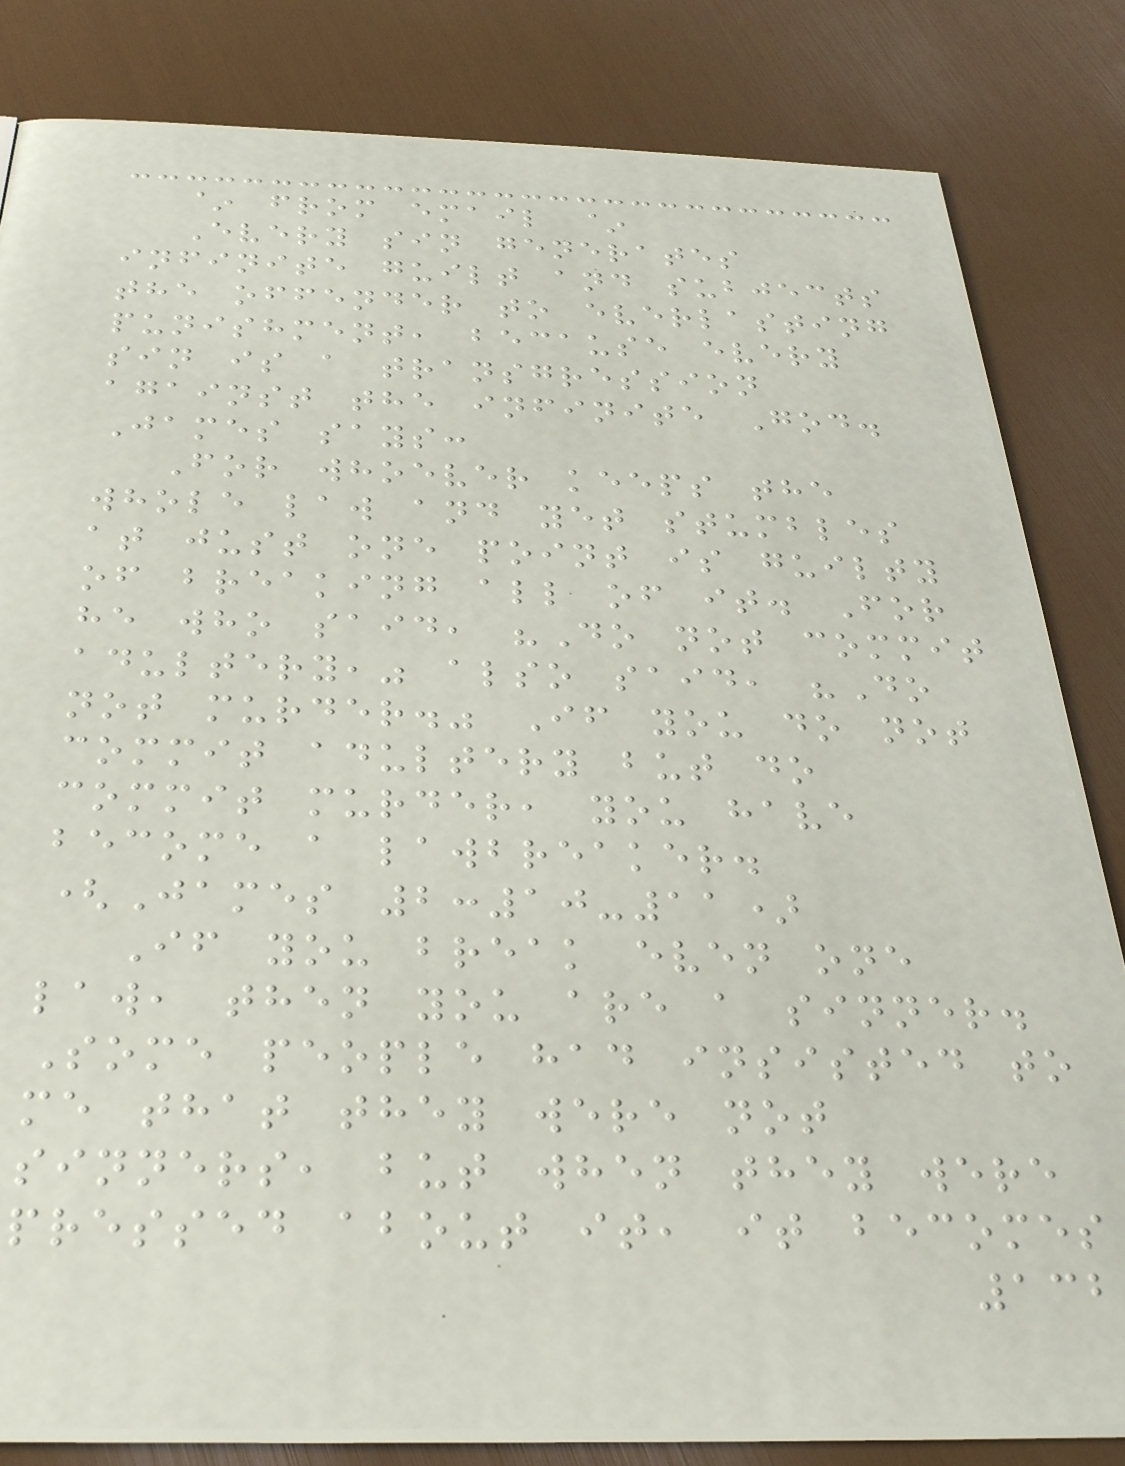~ from email ~
Every sin generates
infinite guilt and subjects
the offender to everlasting
punishment, because every
sin is a transgression
against the infinite God.
James says:
For whoever keeps the
whole law and yet stumbles
at just one point is guilty
of breaking all of it. For
he who said, "Do not commit
adultery," also said, "Do
not murder." If you do not
commit adultery but do
commit murder, you have
become a lawbreaker.
(James 2:10-11)
If you break even one
law, then you are a sinner.
Some people had insisted to
me that they were not
sinners, but when they were
pressed about it, it becomes
132
